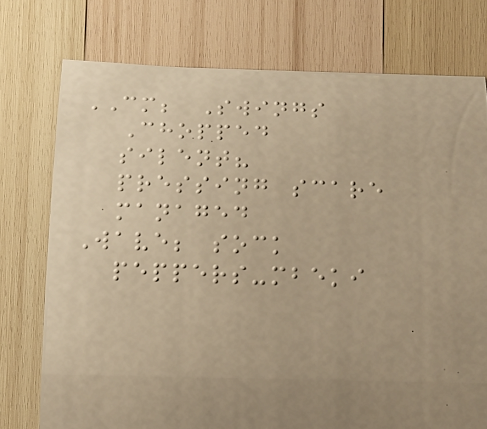CM; Swings
Chopped
silent?
pressing scare
managed
Wave; sock
peppers-mbeki
